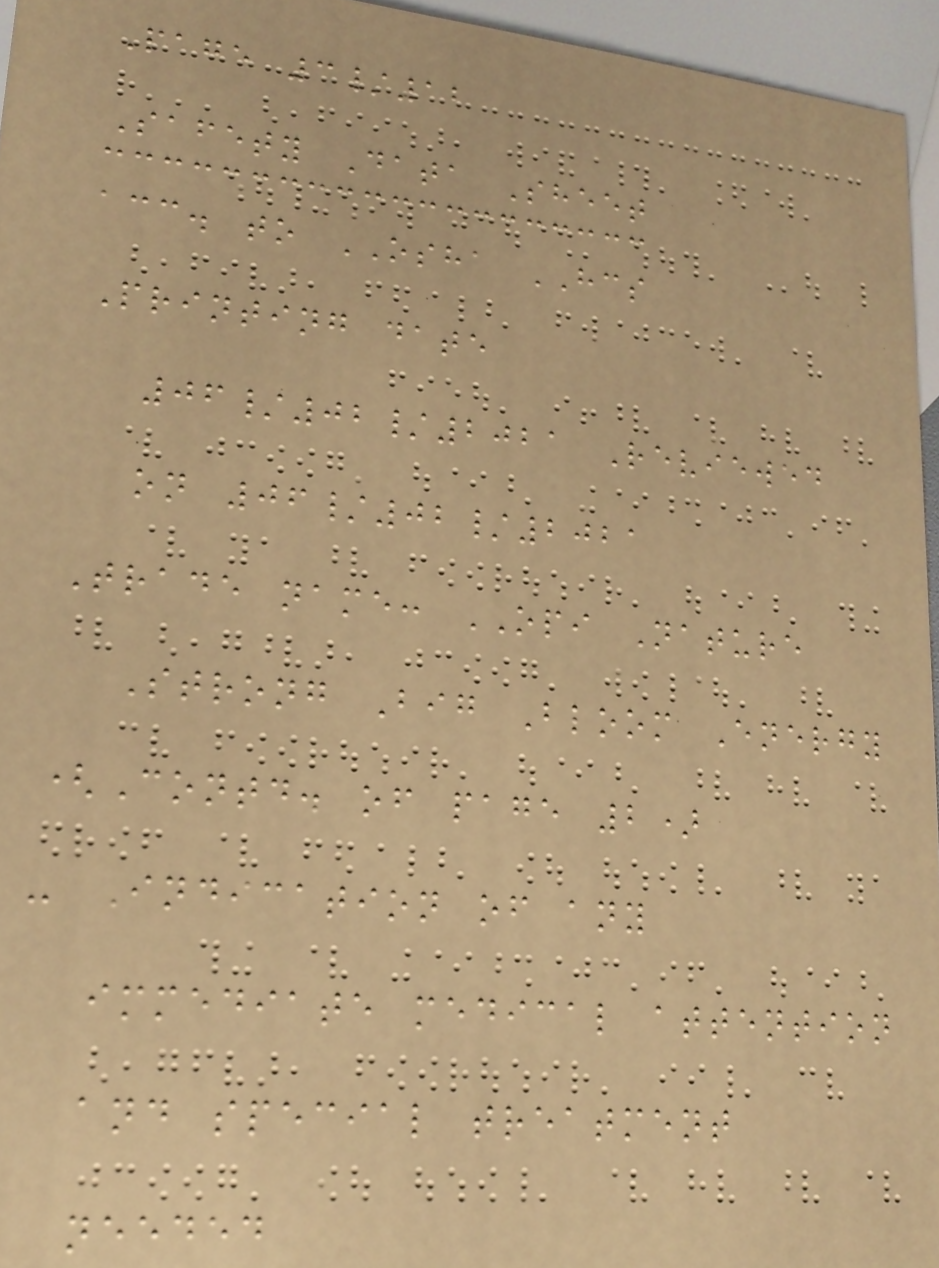Page 3/12
Safety Data Sheet
acc. to OSHA HCS
Printing date
06/02/2021 Reviewed
on 06/02/2021
Trade name: OPI Nature
Strong Big Bloom Energy
(Contd. of page 2)
- Indication of any
immediate medical attention
and special treatment
needed
